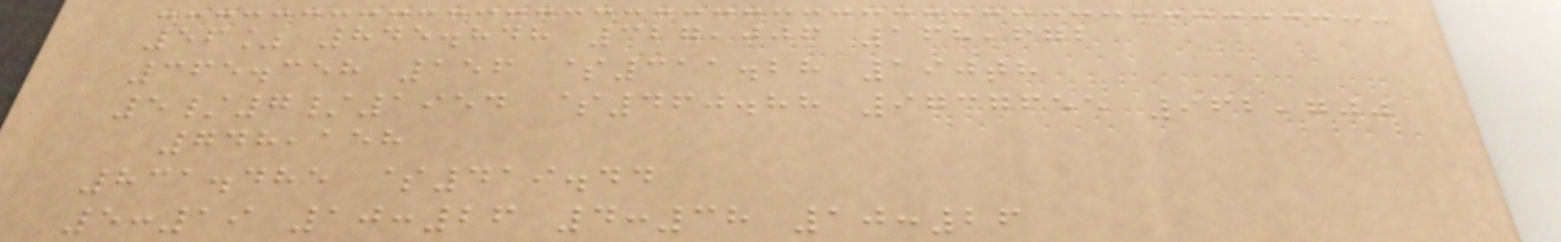56% 845.848 327,006 168,672
365.358 156 $311.28 190th
5/7/1954 $460.88 9737655 962,700
748,158
831.485 $419.44
5:19 10:26 4:38 10:26
